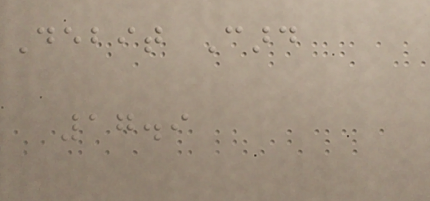Debit Card
17.9
